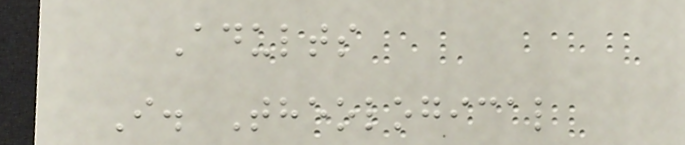Adults
I. Theological
